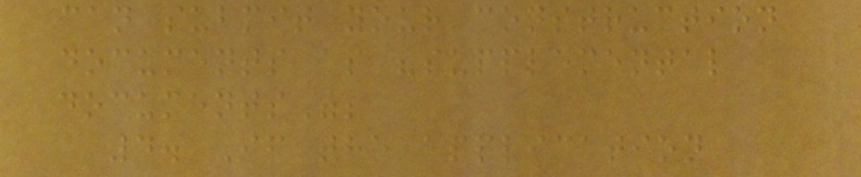can submit your construction
documents as "supplemental
documents";
4. If the application
